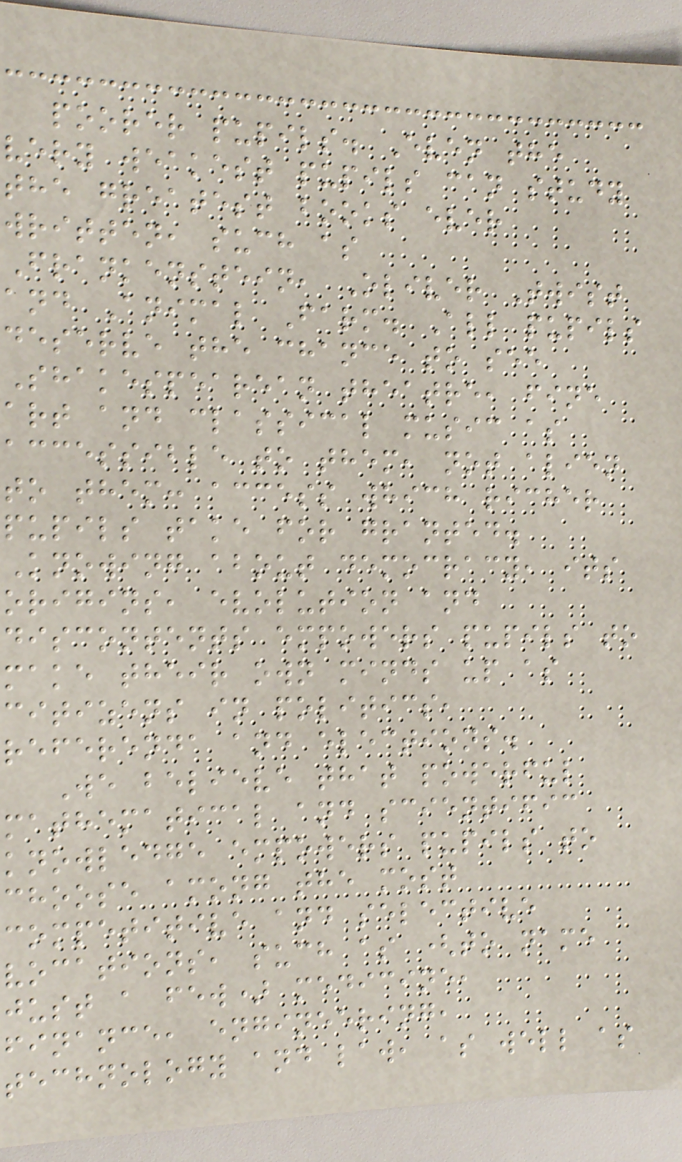poorer pupils. Even the
very weakest pupils can study
the greatest books ever
written, such as
Frankenstein, Oliver Twist
and Animal Farm. All pupils
deserve the chance to see
Shakespearean theatre, fine
art and classical music as
accessible to them, not alien
to them: access which richer
pupils take for granted.
Knowing about democracy, its
origins, evolution and
discontents empowers pupils to
make their own minds up as
citizens in politics,
referenda and elections.
We believe that powerful
mathematical and scientific
knowledge empowers pupils to
choose among the most
competitive and selective
vocations, such as (to name
just a few) medicine,
finance, engineering,
technology and law, as well as
